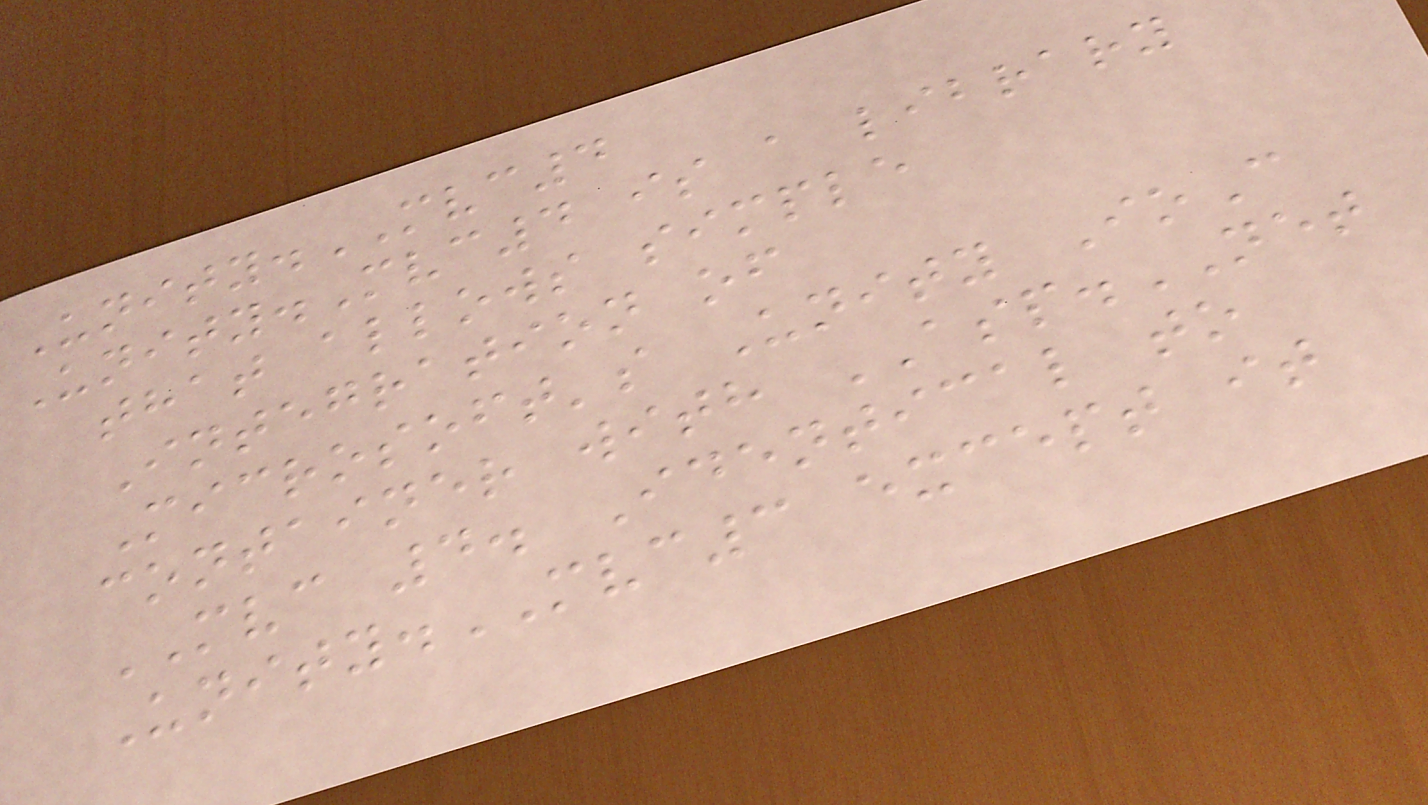Unity.MVC4
Unity.Mvc4 is a library
that allows simple
Integration of
Microsoft's Unity IoC
container with ASP.NET
MVC 4. Identical to
Unity.MVC3 except it
